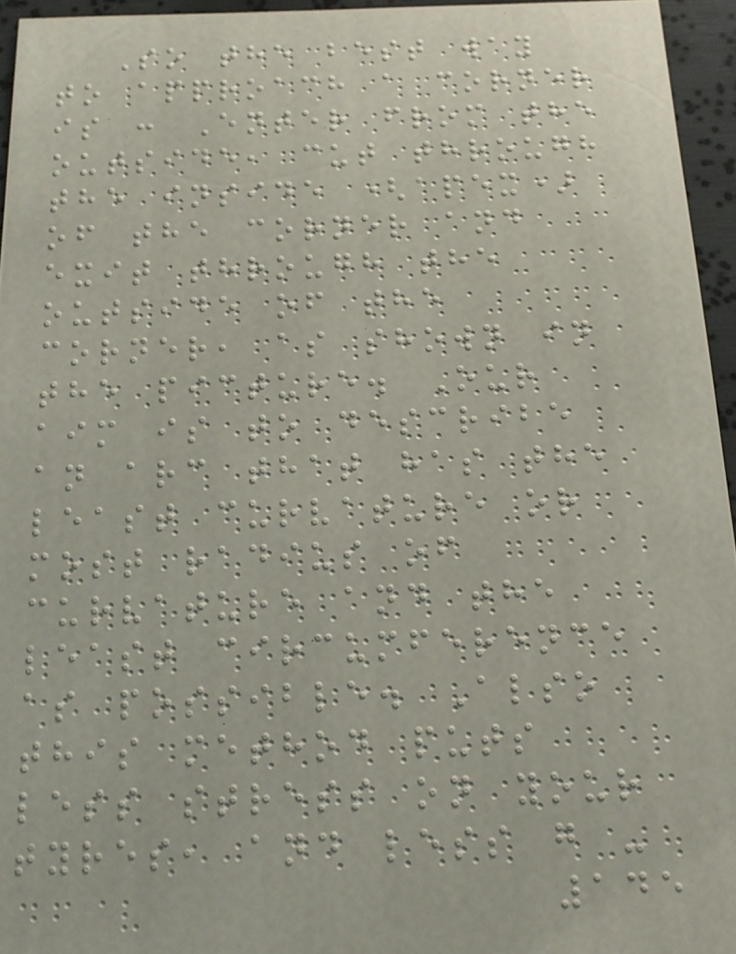So the best way
to approach a corner
is : Enter from the
outside, cut through
the inside (apex)
of the corner and
exit through the
outside of the
corner, as shown in
the picture. Our
aim is to describe
an arc that has the
least curvature or
most radius of
curvature and the
least circumference
as possible. Also
this method puts
less stress on your
tyres, and less g -
145
